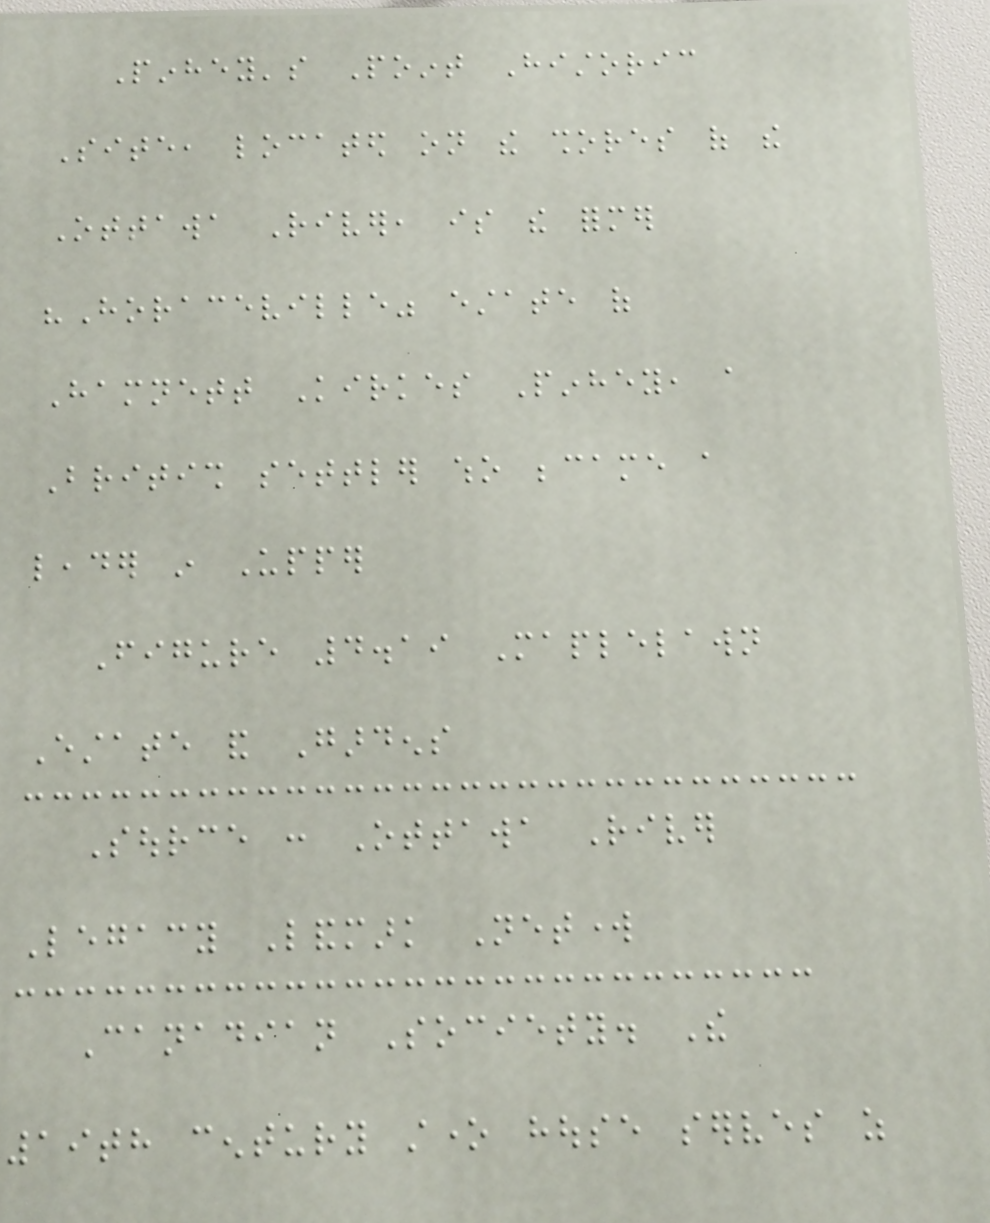Pinhey's Point Historic
Site, located on the shores of the
Ottawa River, is the former
"Horaceville" estate of
Hamnett Kirkes Pinhey, a
British settler who became a
leader in Upper
Figure 4.19 Maplelawn
Estate and Gardens
Source : Ottawa River
Legacy Landmark Network
Canadian Society. The
19th century stone house serves as
